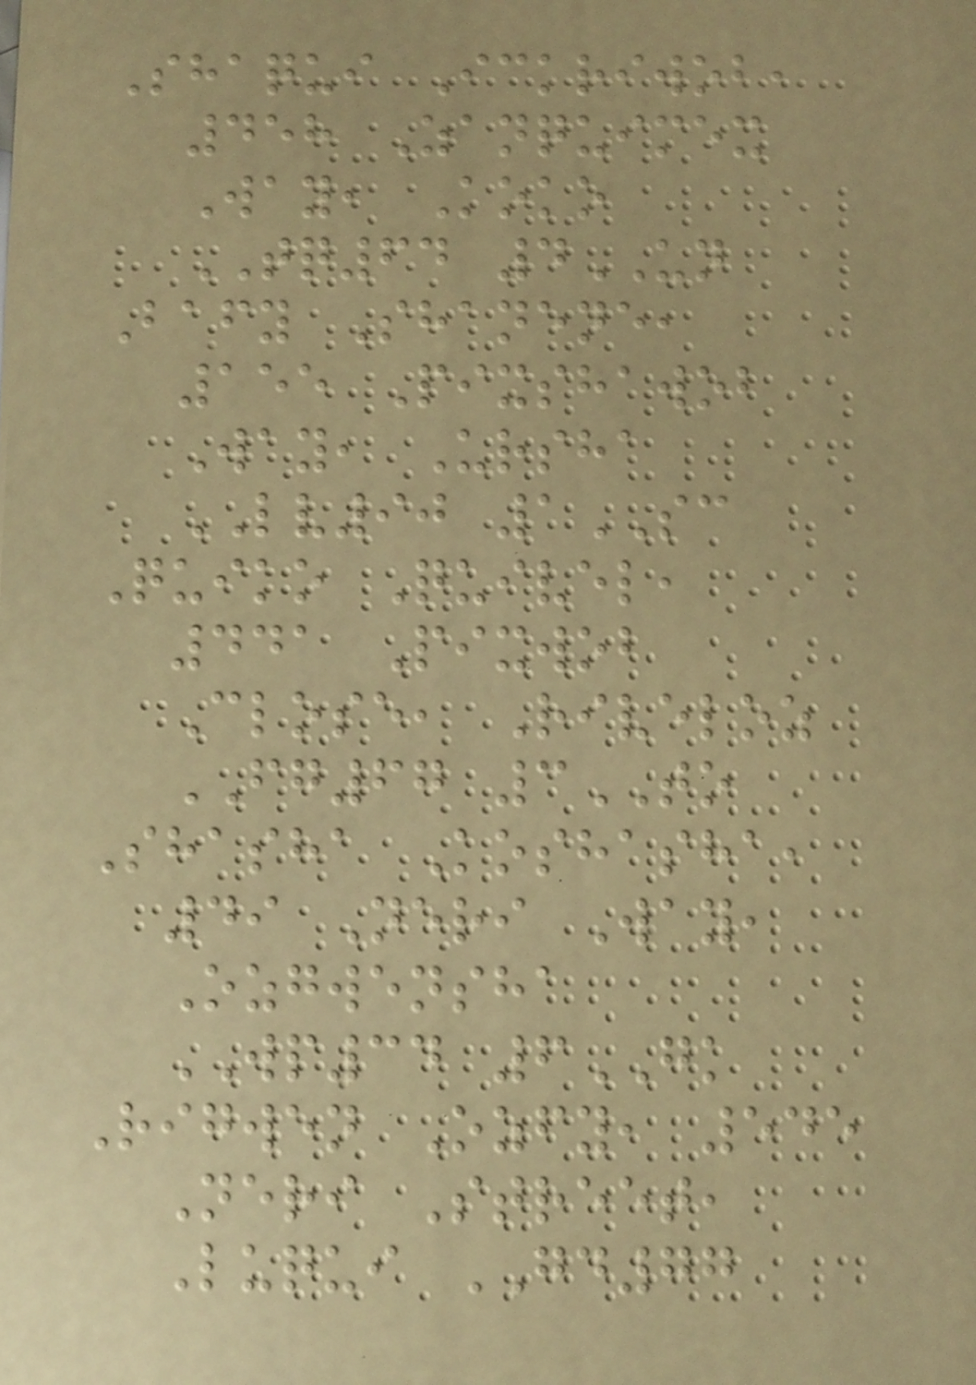Shaqui Ickriwob,
458 Zanquimex
Way, Koko
TQ64 4UN
Bafy Shanene,
155 Pixshawob
Way, Ursha
LV90 1SC
Quiko Quivel,
441 Pixwob
Close, Riveloz
FG67 3TO
Shasha Koshasha,
49 Neri Way,
Ozgwensha
WP34 6GK
Rigwen Ozfy, 545
Neri Street,
Luqui GD77
